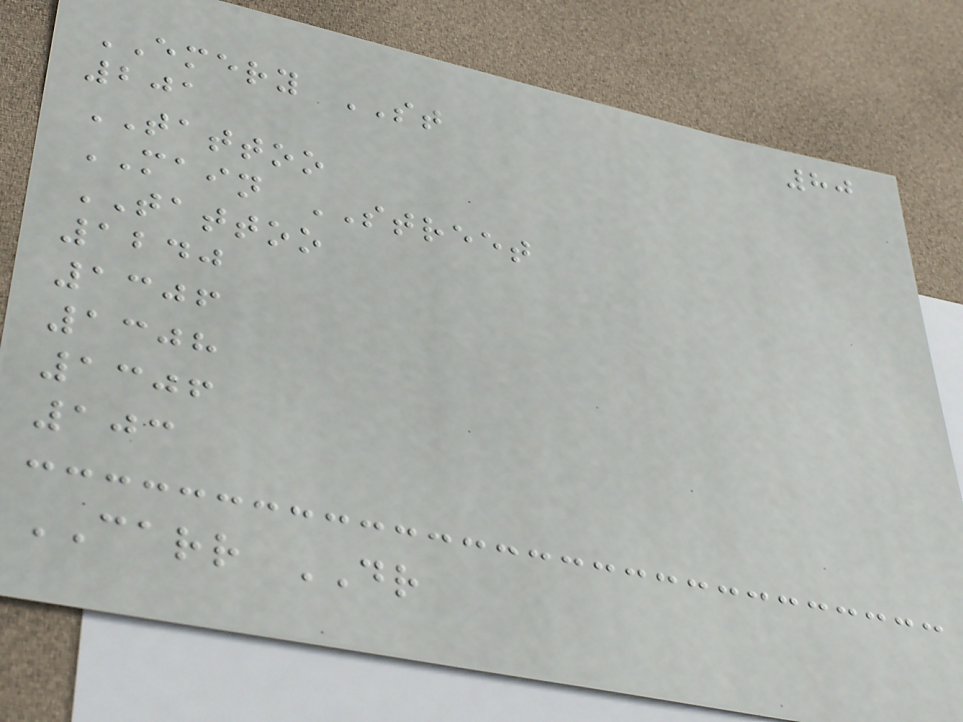80
EMERY ST
201
TATTOO
MAIN STREET
TATTOO
1240
1306
1308
1306
103
CARR DR
